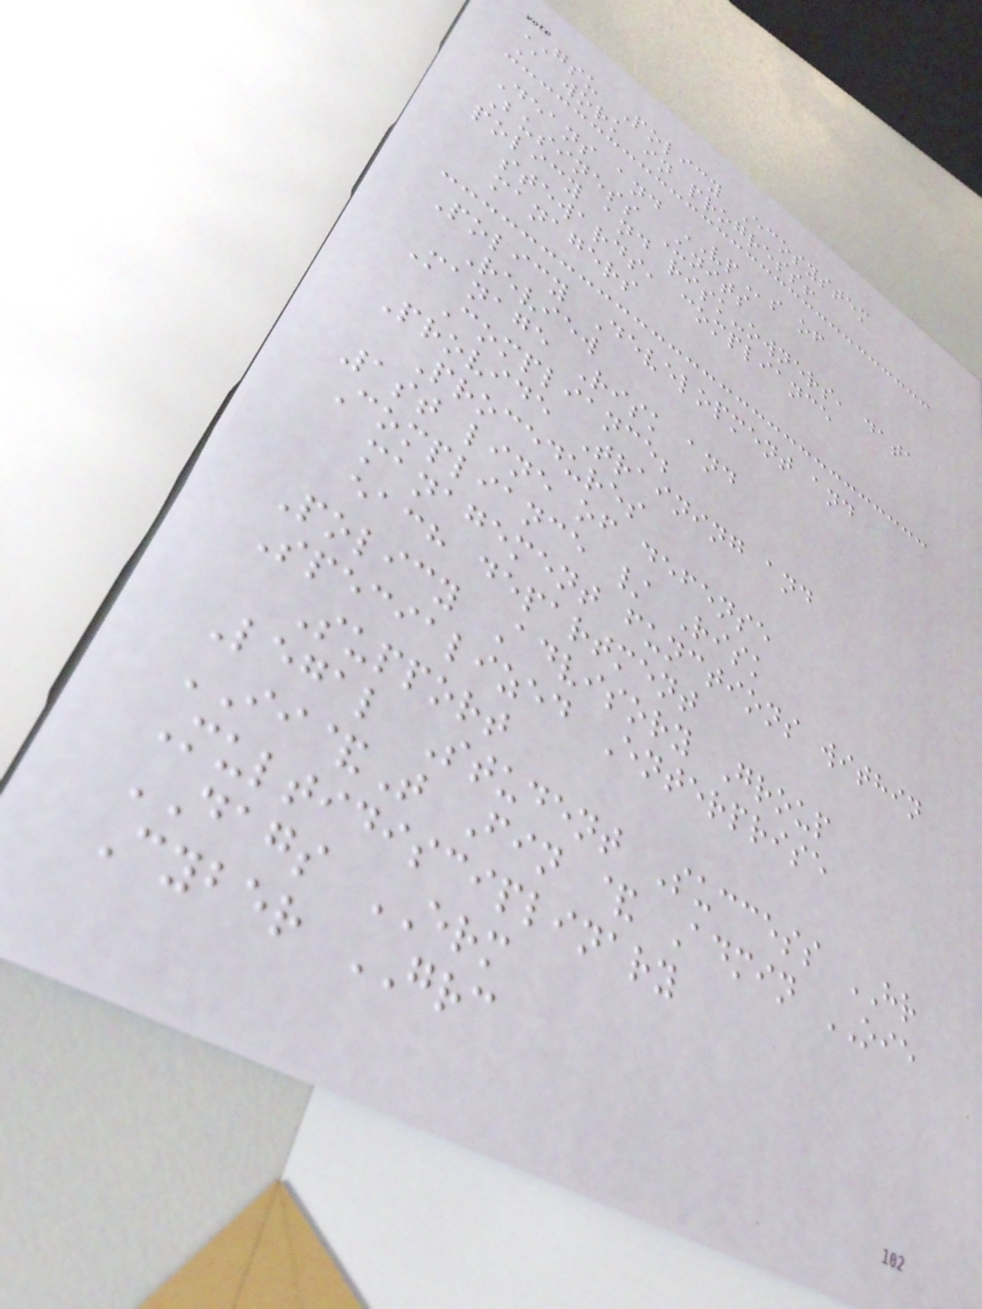GSU Policy Ecosystem
A work in progress!
Deans and VPs of
Business Units
policy and risk-owners, data
stewards, compliance
managers
Policy Development and
Review
Manage Risk and
Compliance;
Provide Training and
Procedures
1st line of defense
Compliance / Risk
management functions within
each department
Policy Advisory Group
Specialized Enterprise
Support
Legal Student Success HR
II&T Fin & Admin OIE
Multidisciplinary
DAGS ERM
Cyber GRC
